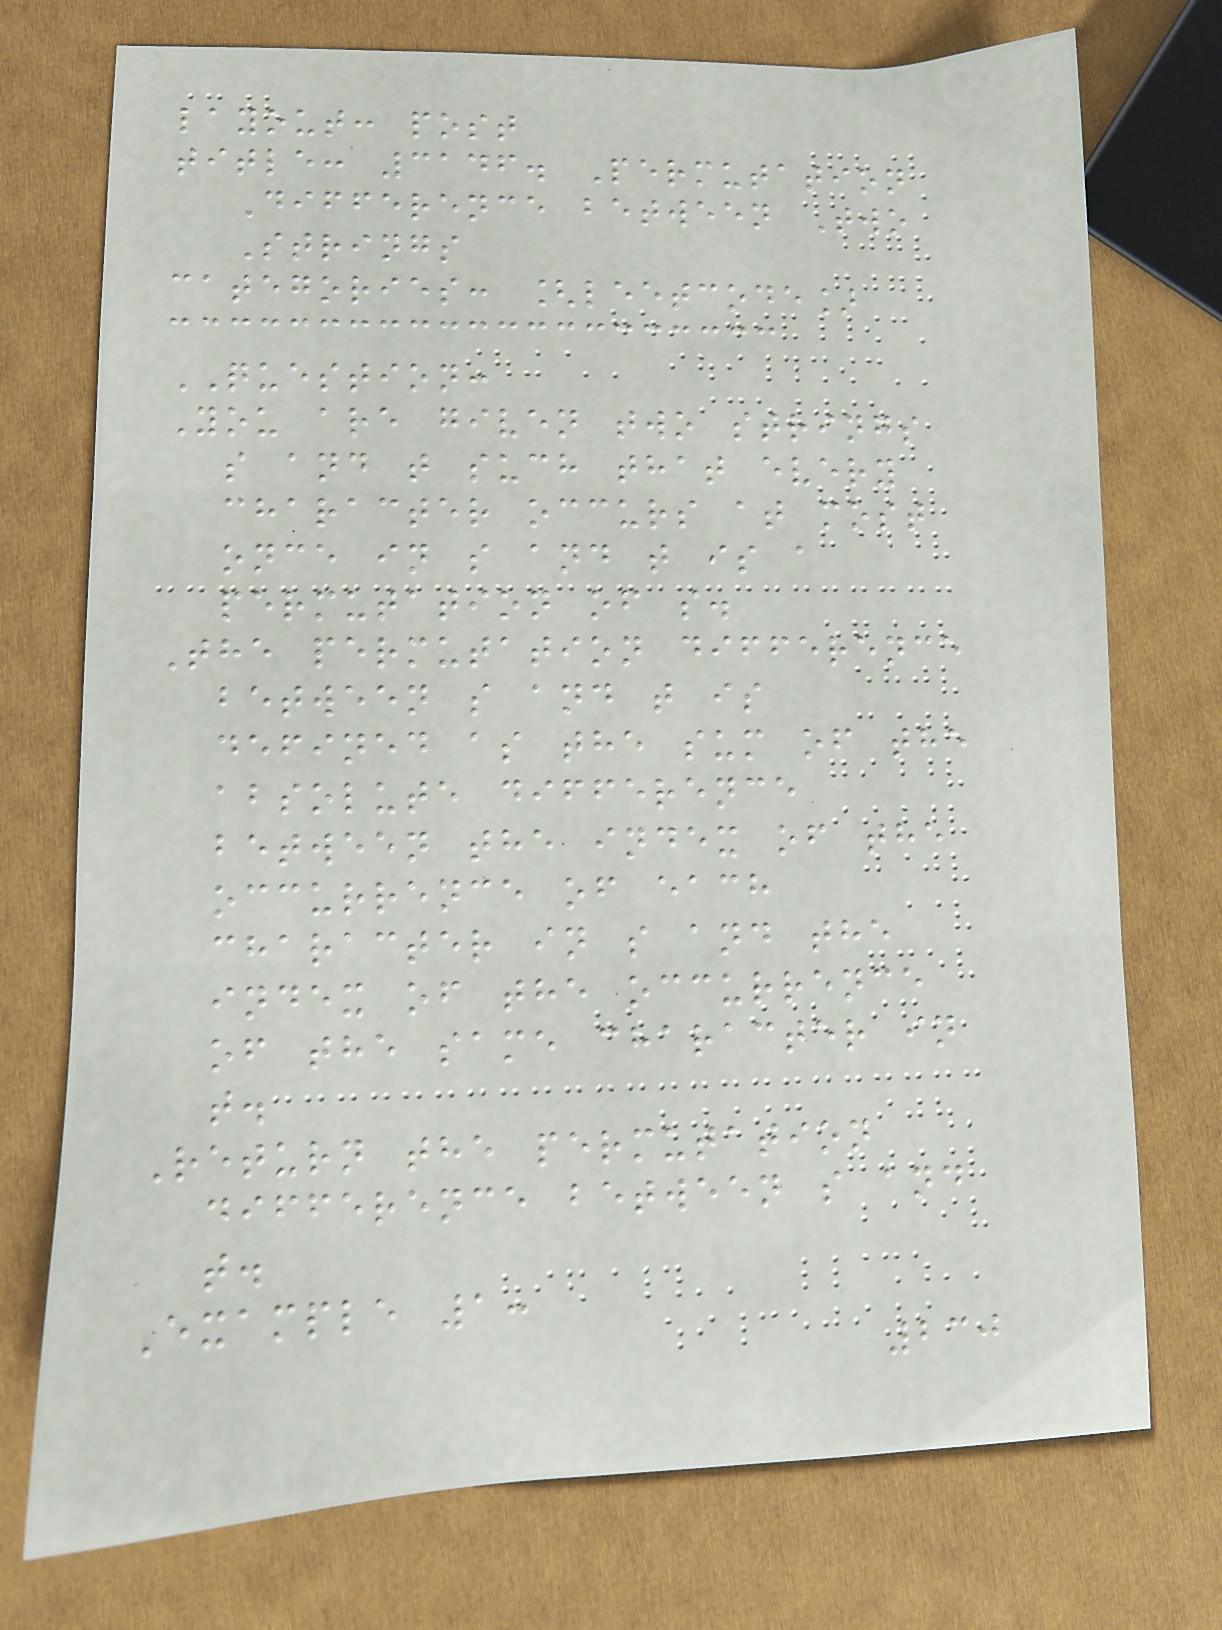layout: post
title: 3146. Permutation
Difference between Two
Strings
categories: [leetcode]
QUESTION:
You are given two strings
s and t such that every
character occurs at most
once in s and t is a
permutation of s.
The permutation difference
between s and t is
defined as the sum of the
absolute difference
between the index of the
occurrence of each
character in s and the
index of the occurrence
of the same character in
t.
Return the permutation
difference between s and
t.
Example 1:
230
